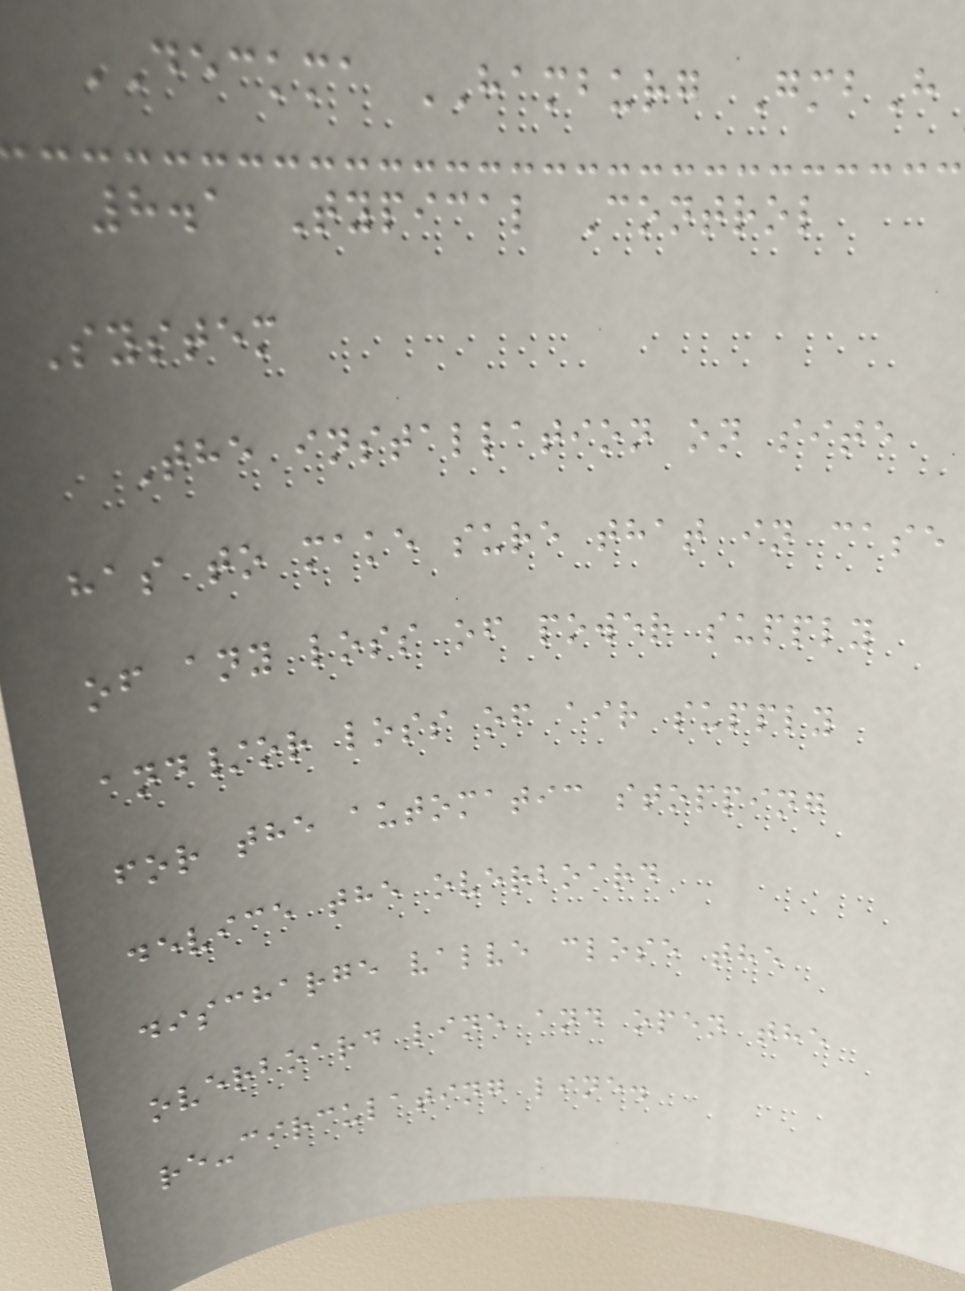DECKMA HAMBURG GmbH
8.1 Typical Control
System
The installation on site
has to make sure that in case
of any loss of power supply
and/or loss of air supply
for the automatic stopping
device the overboard
discharge valve close the
overboard line and open the
re-circulating line.
